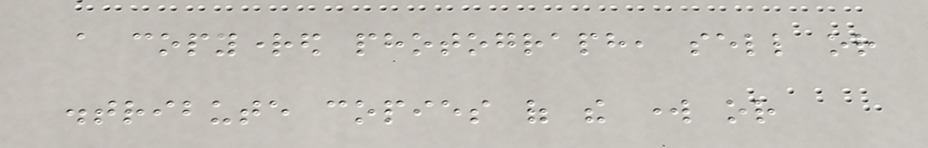a copyrighted photograph, sell or
distribute copies of the work or
